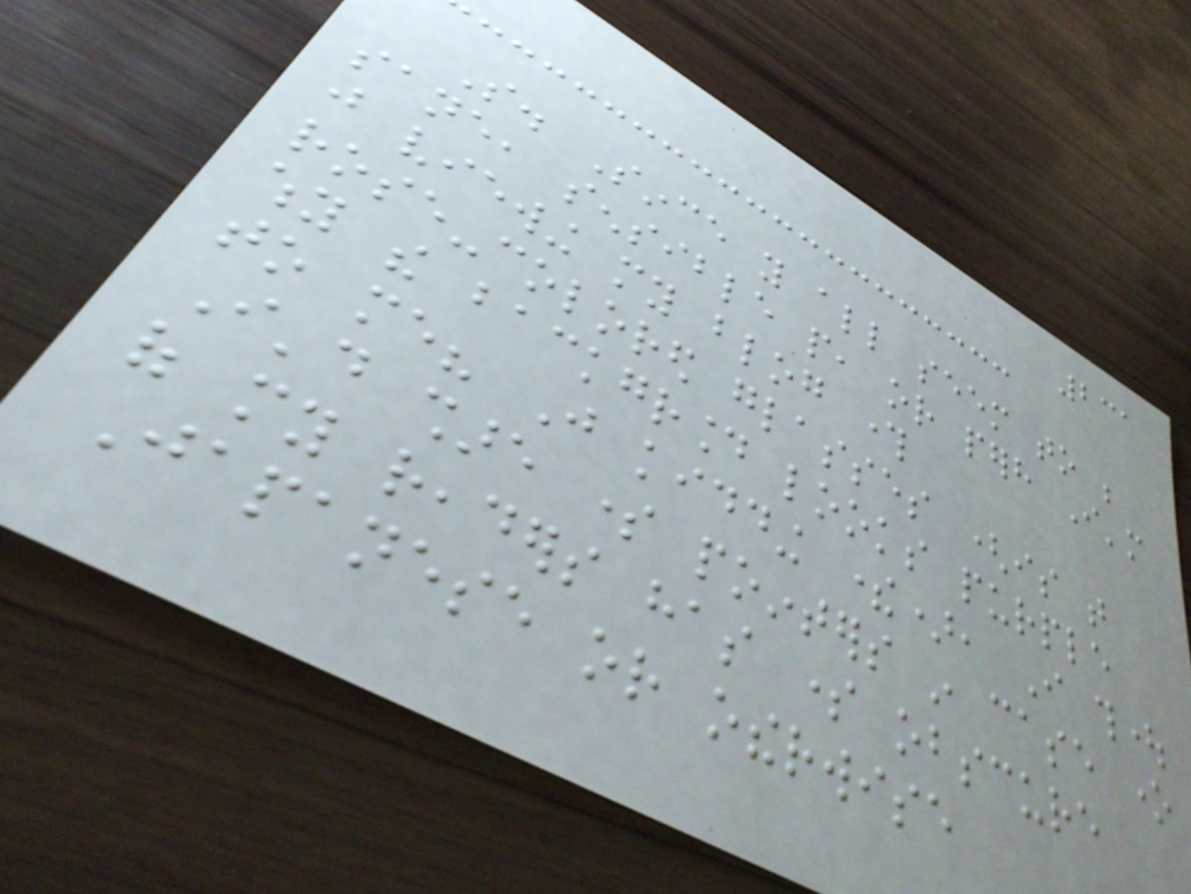231
So. Since you all seem to be
sane, sensible people, or perhaps I'm
just viewing my blog through
rose-colored glasses (is that
why the background looks purple
to me? Just kidding there), I thought
I'd share some pointers in case one
of my readers has some obscure
Japanese or otherwise
